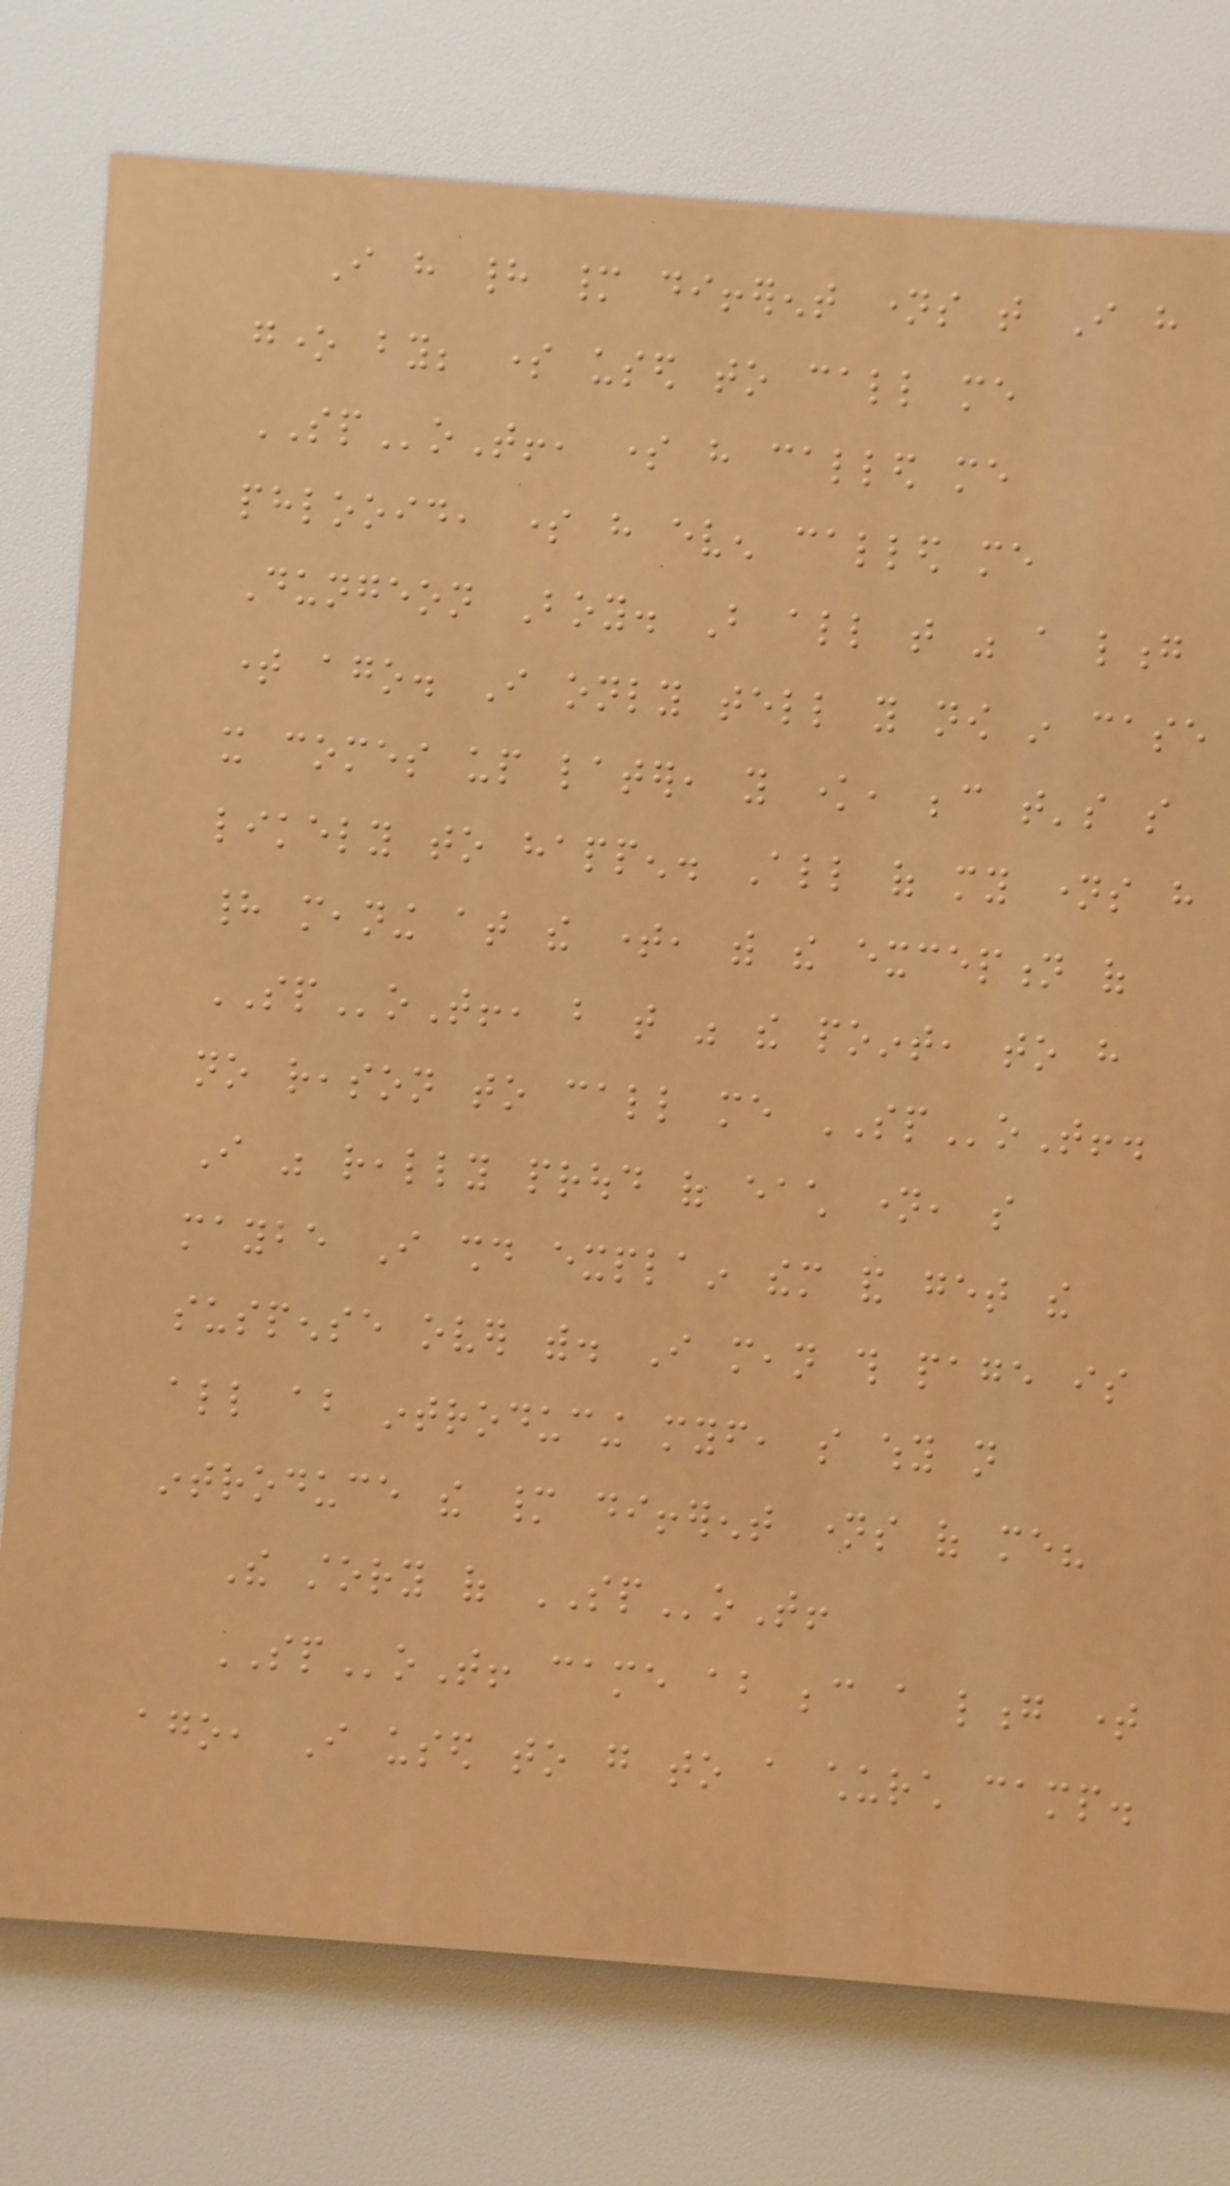I have had many different names that I have
gone by; some used to call me
SPoT!, some have called me
phlooid, some have even called me
Dungeon Boy. But all that was a long
time ago. I only tell you now in case
it comes up later, you know, because that's so
likely to happen. All of my names have
had meaning at the time, with the exception of
SPoT!, but that was the point, to have
no reason to call me SPoT!.
I was really proud of each name, so
maybe I should explain them and get the
suspense over with. I mean this page is
all about introducing myself, so why not
introduce the many different names of me?
The story of SPoT!
SPoT! came about because a long time
ago, I used to go to a church camp.
